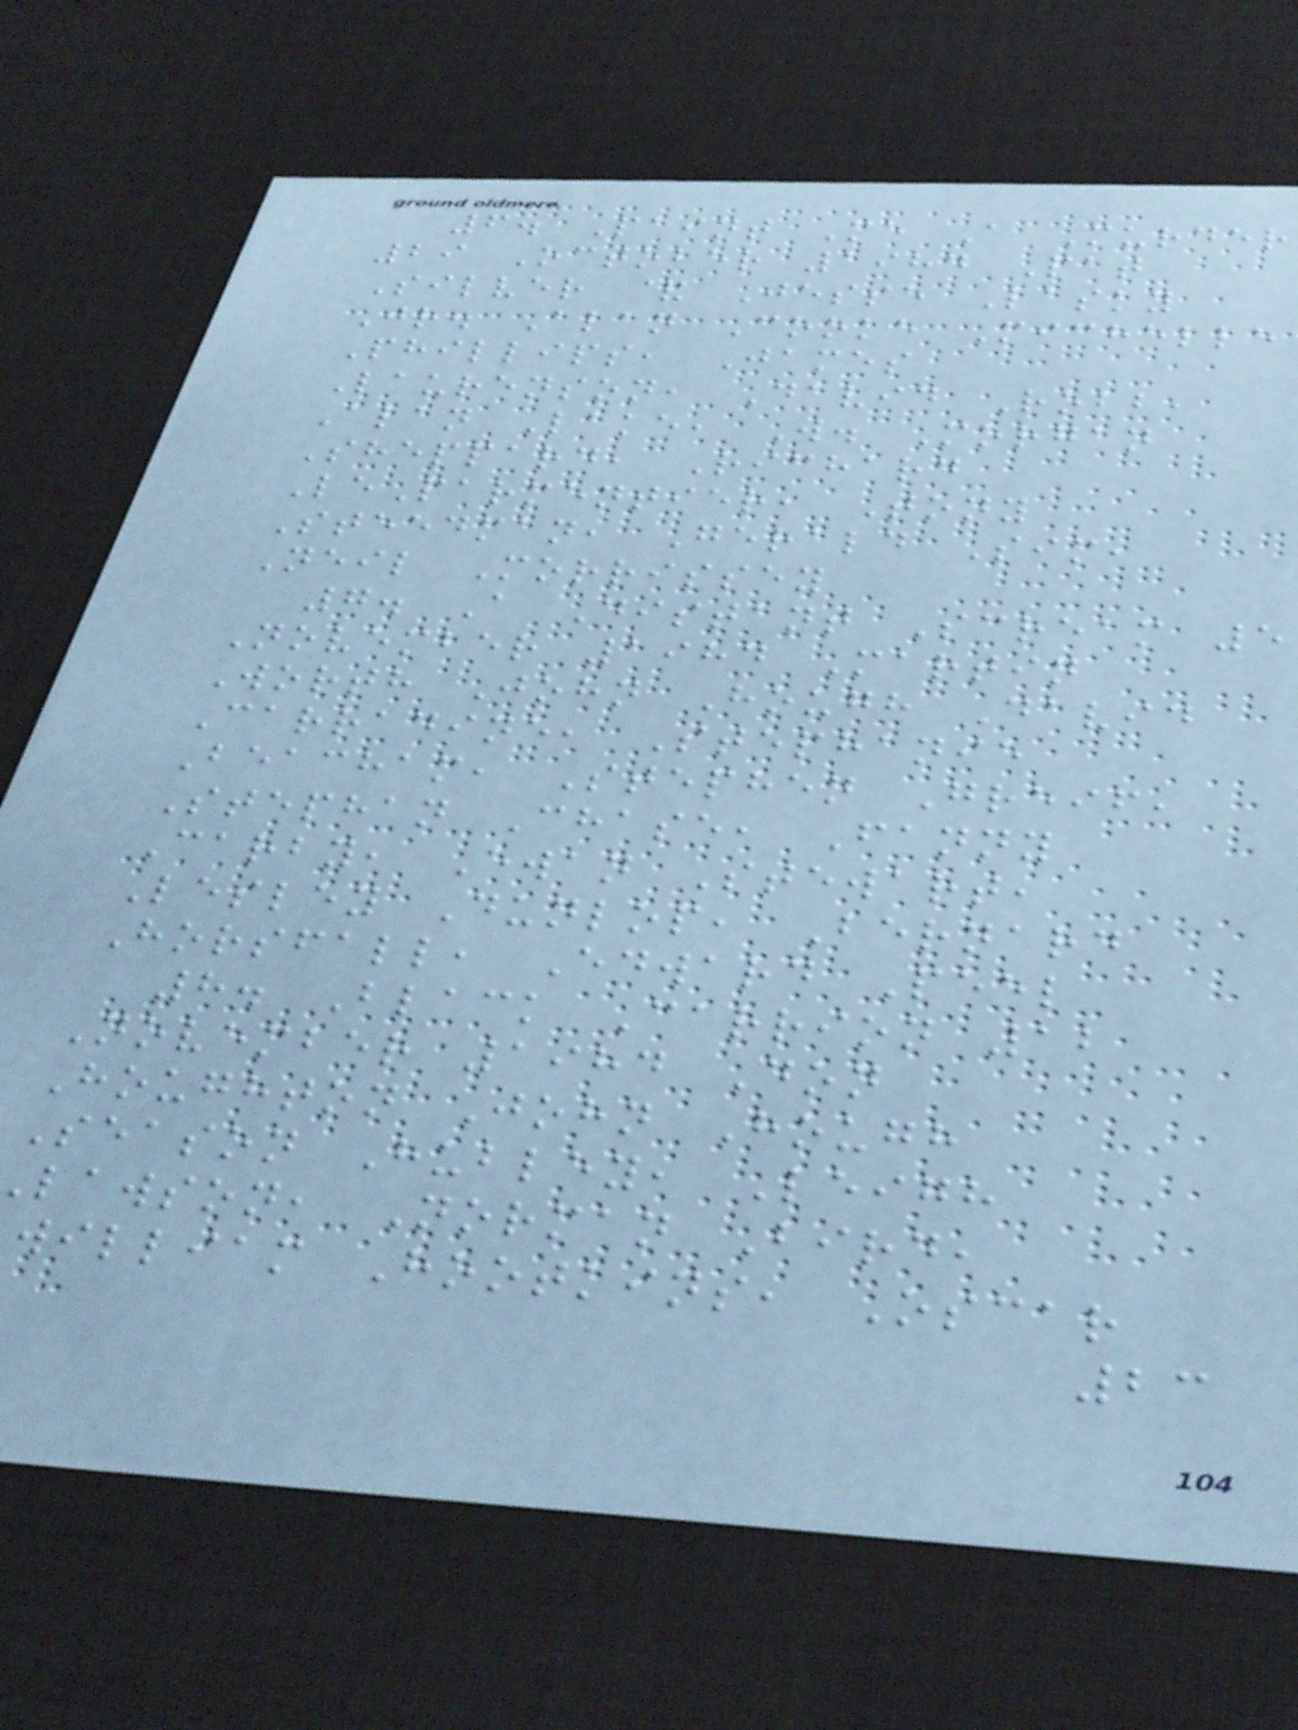6. Paint Me A Murder
29 October 1984 Pat
Silver & Jesse Lasky
Jr. Alan Cooke Michelle
Phillips, James
Laurenson, David Robb,
Alan Lake, W. Morgan
Sheppard, Richard
LeParmentier, Tony
Steedman, Gerald Sim,
Neil Morrissey
7. A Distant Scream 5
November 1984 Martin
Worth John Hough David
Carradine, Stephanie
Beacham, Stephen Greif,
Stephan Chase, Fanny
Carby, Ewan Stewart,
Lesley Dunlop, Bernard
Horsfall, Edward Peel
8. Black Carrion 12
November 1984 Don
Houghton John Hough
Season Hubley, Leigh
lawson, Norman Bird,
william Hootkins, Oscar
23
